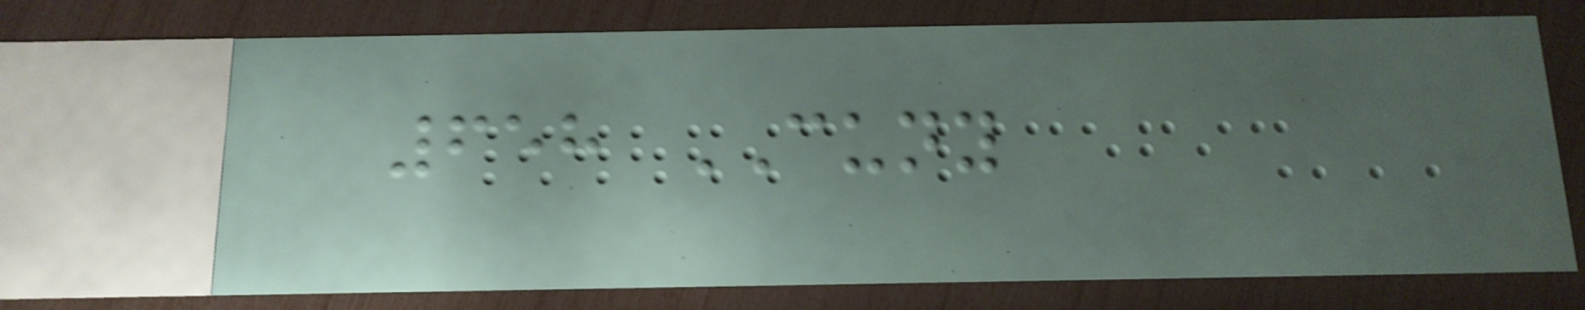658 CUNY
